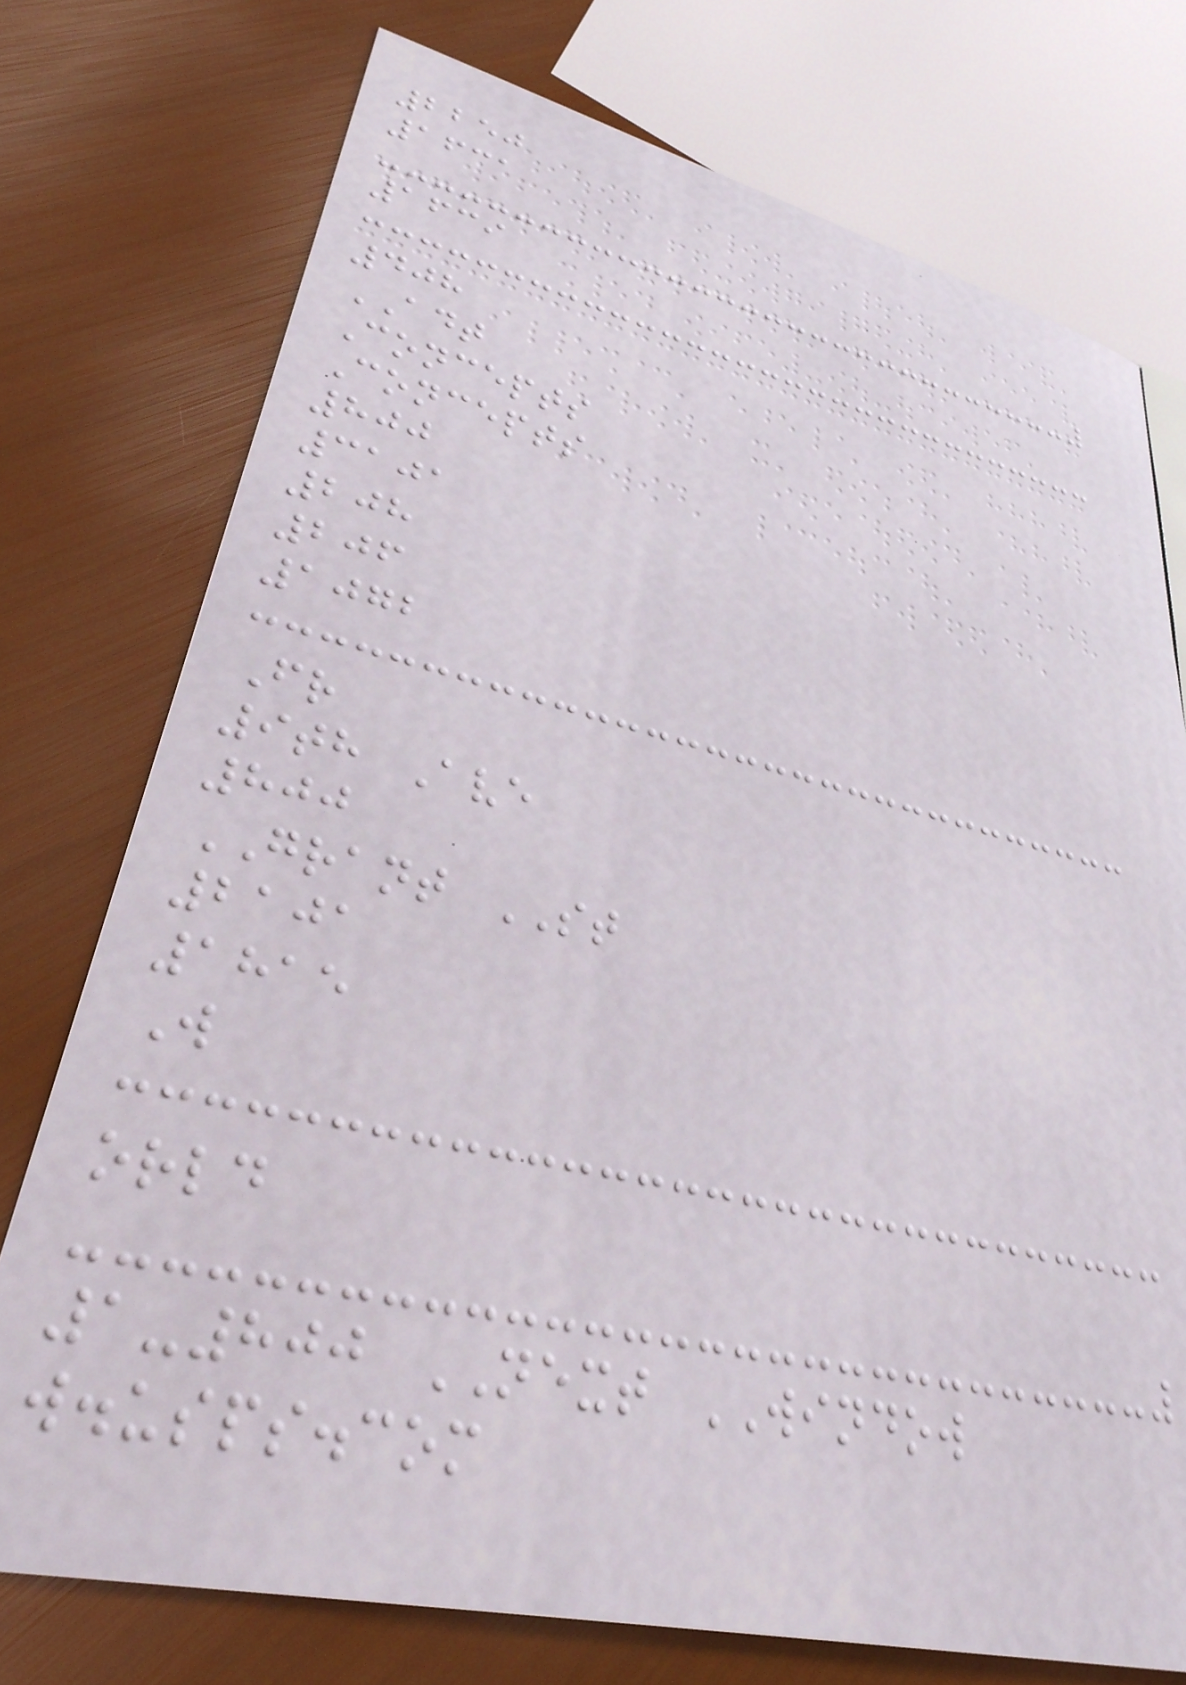2250
1631
1639
408
ADT
Concepts
Concepts
800
3101
208
206
1072
Fr
9th Ave
800
GRANT ST
2101
1815
W
orld
1-800 NEXT WINDOW
w.usps.com
